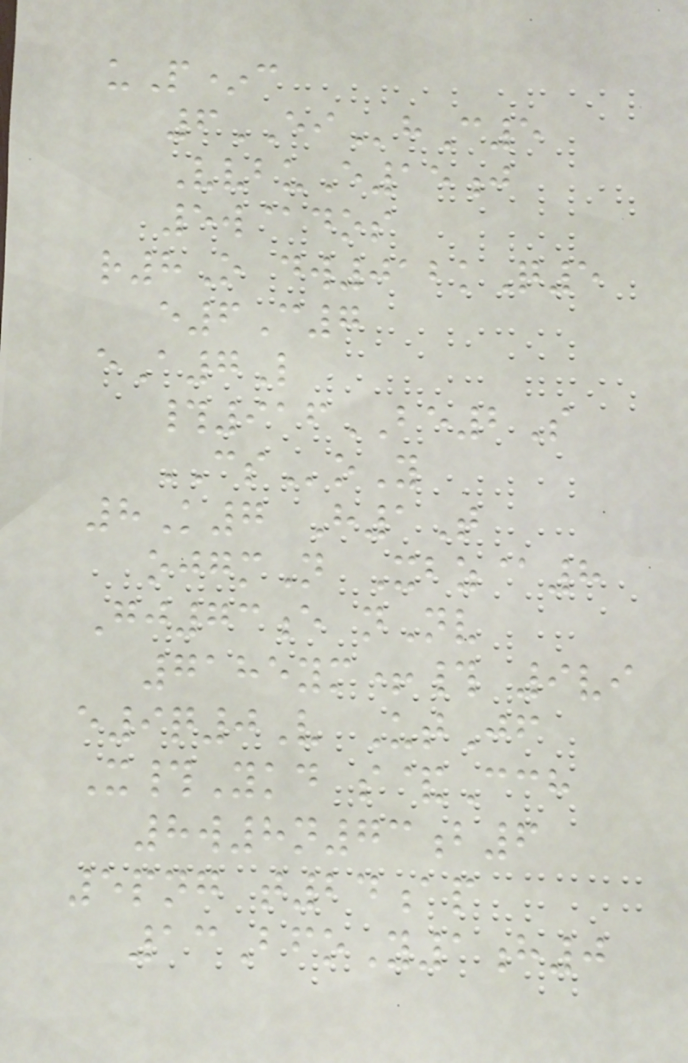uP*c
6EIhC5
VvbuE15j
5w@dos
r8O dw012kQ5
e6C7
eA7L
#916BE2S
CSoY
8K7 H1T
ojgmN Xbz@8
Gj73e nNv
7185ym+# 9vi
e9q0V UtJf
X#Ykd s&Cch
8w8n73b6
5png t24ap
13BfoY1h0
